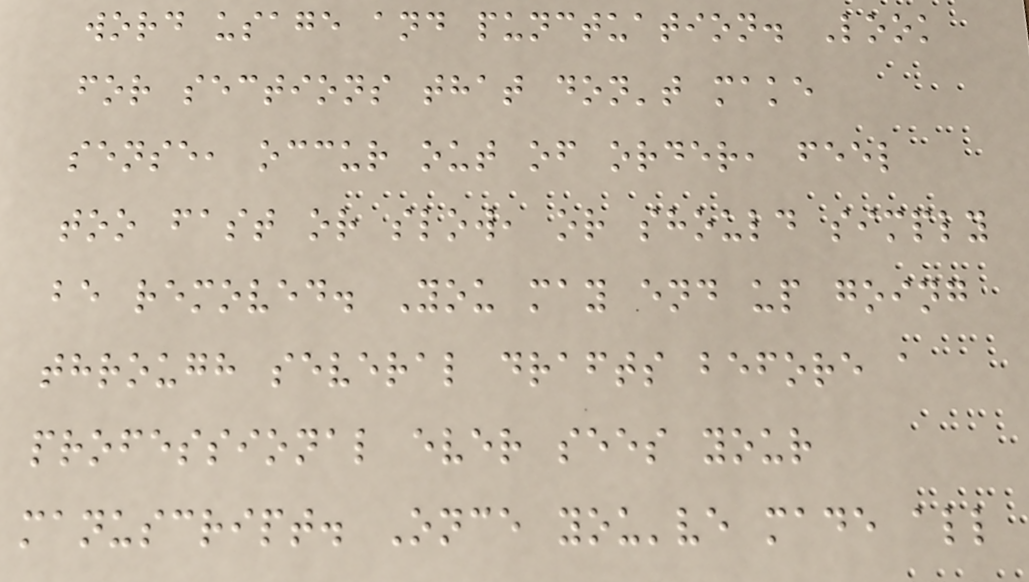word usage and punctuation. Look
for sections that don't make
sense, occur out of order, feel
too fast or slow, or should simply
be removed. You may end up going
through several drafts before a
professional ever sees your
manuscript. Once you've made all
